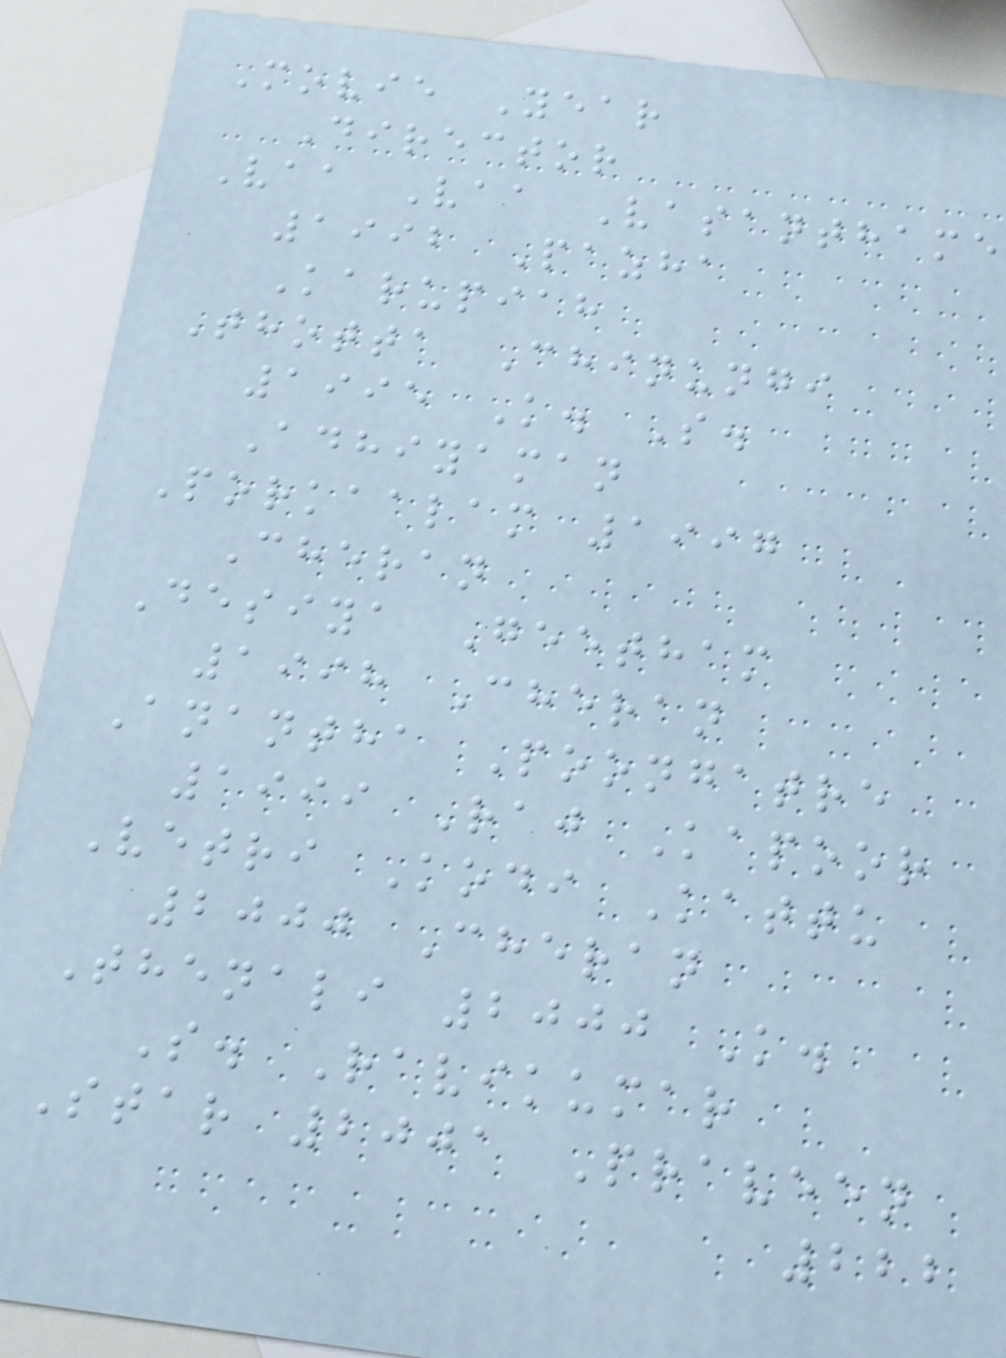Movie Year
Director
Vaa Vaa Vasanthame
1992 Pazha
Karupiah
Thotta Chinungi
1995 K. S.
Adhiyaman
Porkaalam 1997
Cheran
Desiya Geetham
1998 Cheran
Anantha Poongatre
1999 Raj Kapoor
Vetri Kodi Kattu
2000 Cheran
Thenali 2000 K.
S. Ravikumar
Star 2001 Praveen
222
